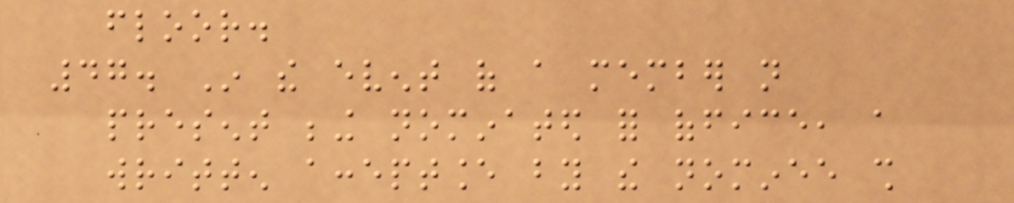floor.
47. In the event of a member not
present being nominated for office, a
written acceptance by the nominee shall
